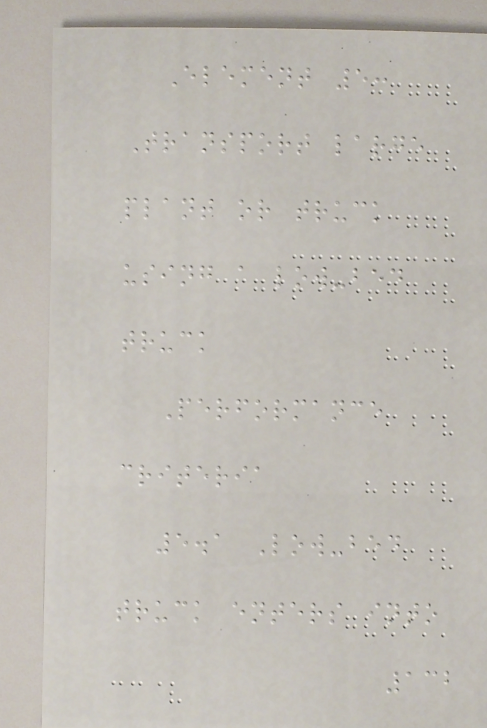Element 5:
Transport large
plant or truck
using a low-bed
truck
Performance
criteria
5.1 Low-bed
truck enters into
132
